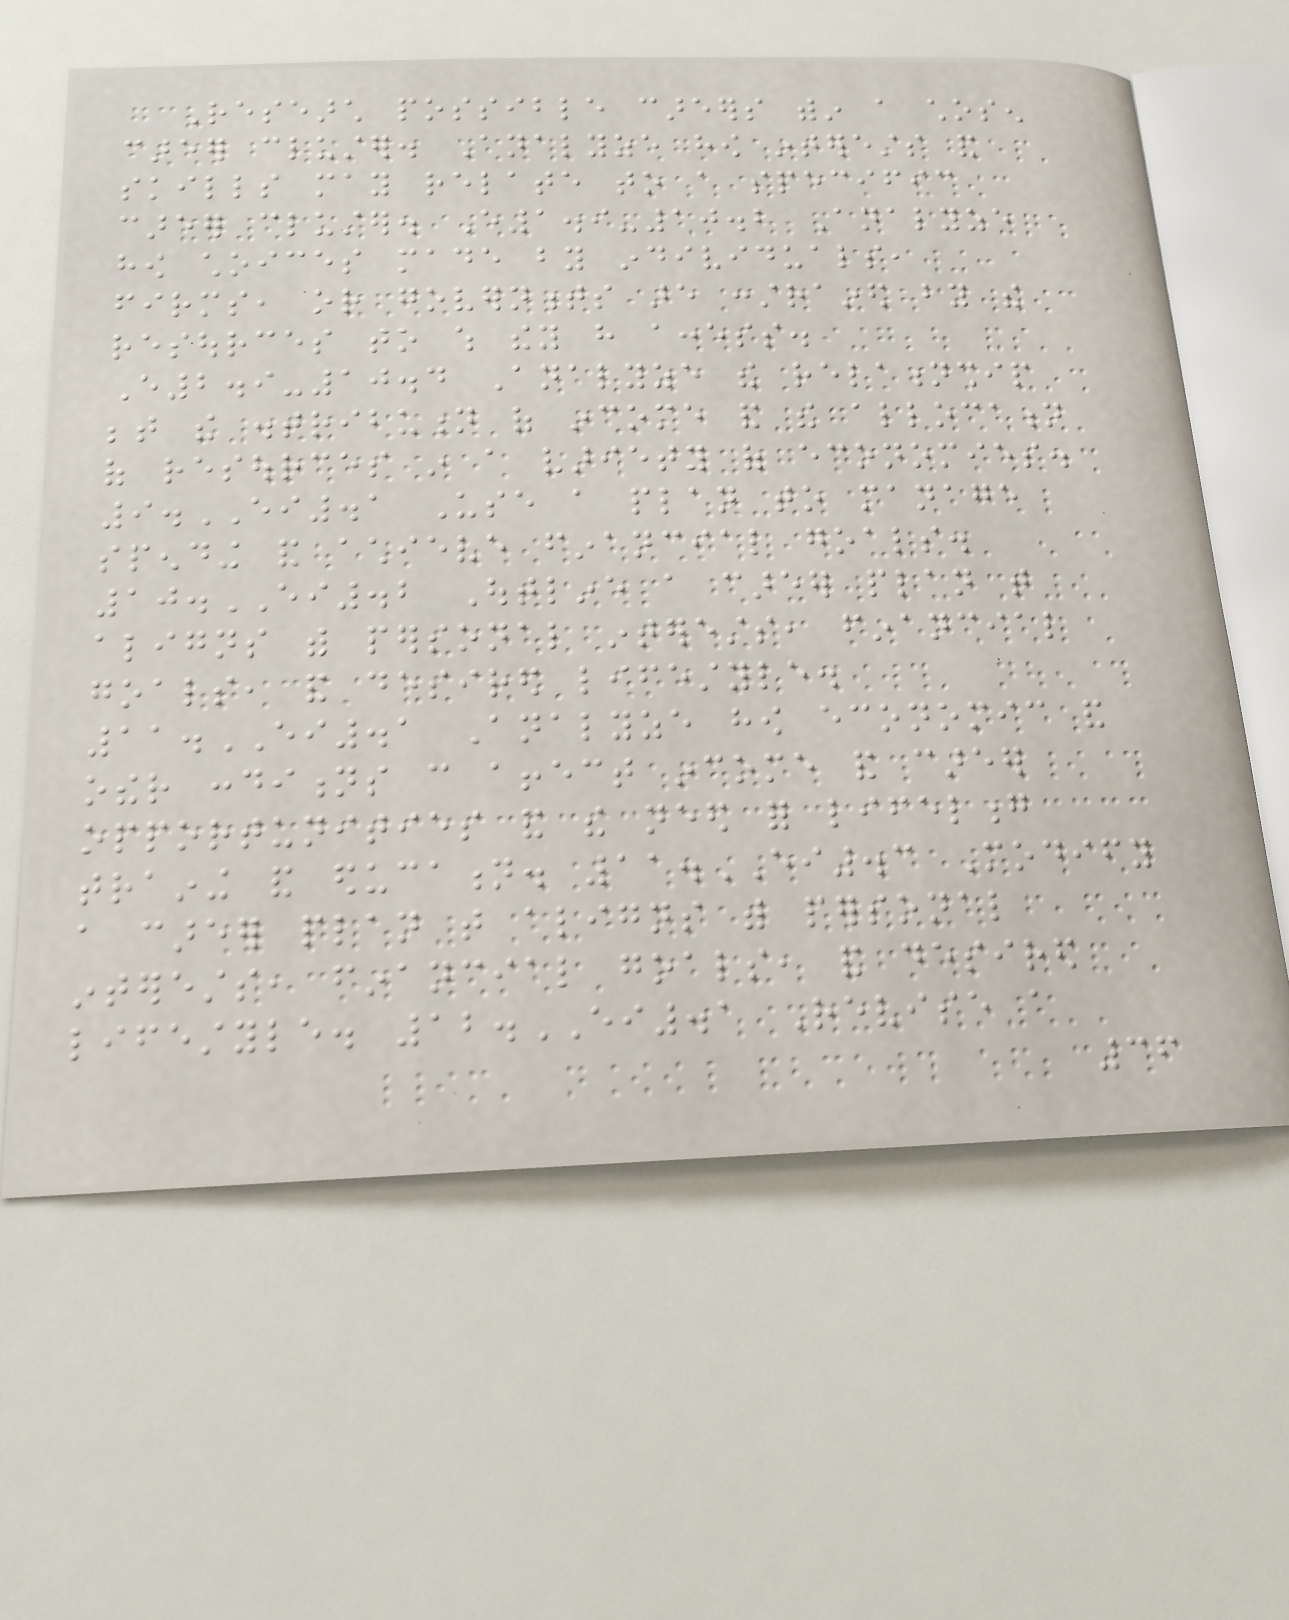Research possible careers within a chosen
career cluster. Analyze how interests and
skills may relate to a specific
career cluster. E1.9-10.2 Analyze
how choices made by individuals,
firms, or governments are constrained by the
resources to which they have access.
E2.9-10.4 Analyze the relationship
between the distribution of income and the allocation
of resources in a variety of economies.
9.EI.1 Use a plan to manage
spending and achieve financial goals.
10.EI.2 Outline a career plan that
aligns with personal interests, financial
goals, and desired lifestyle.
11.EI.1 Analyze how economic and
other conditions can affect income and career
opportunities and the need for lifelong
training and education. 11.EI.3 Modify
a career plan that aligns with personal
interests, financial goals, and desired
lifestyle. 12.EI.1 Revise a
36
